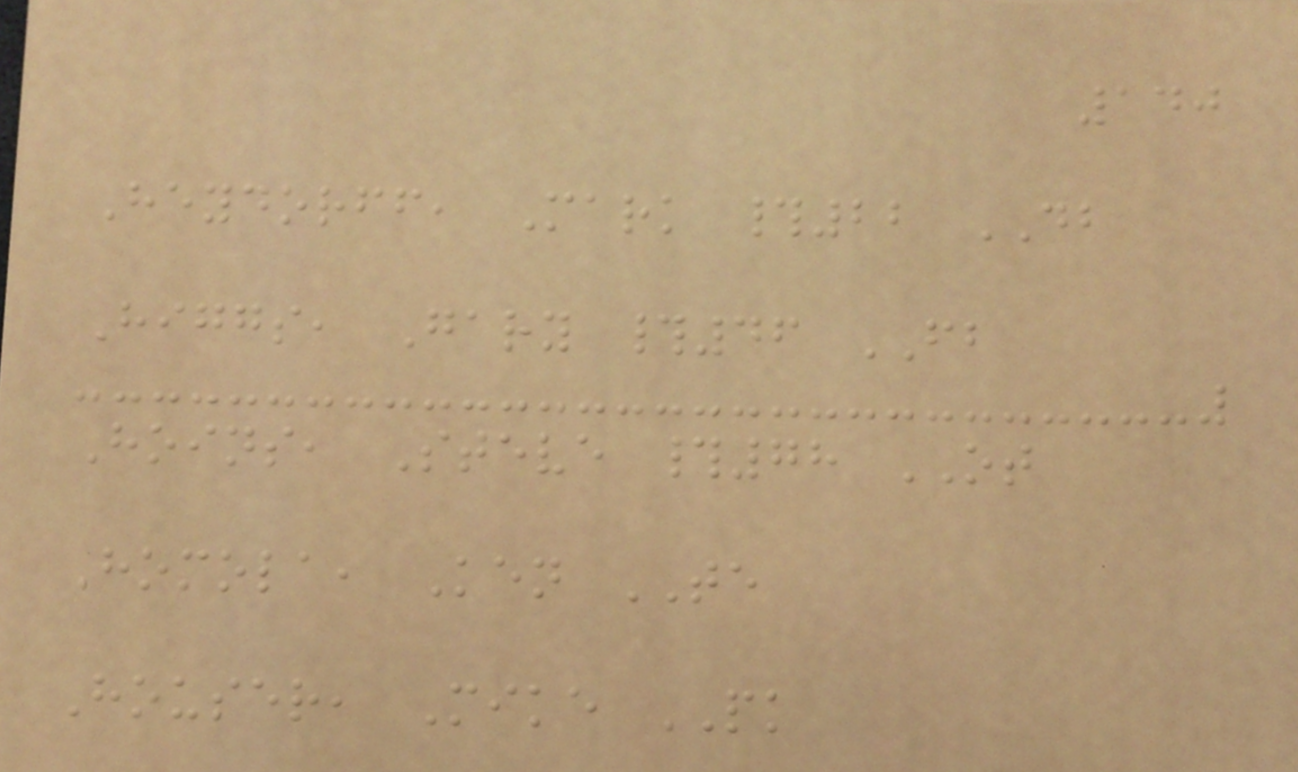140
Heydorff, Mark #22 DB
Higgs, Gary #46 FB
Hoins, Steve #78 OT
Homola, Ken TE
Houser, Mike PK
